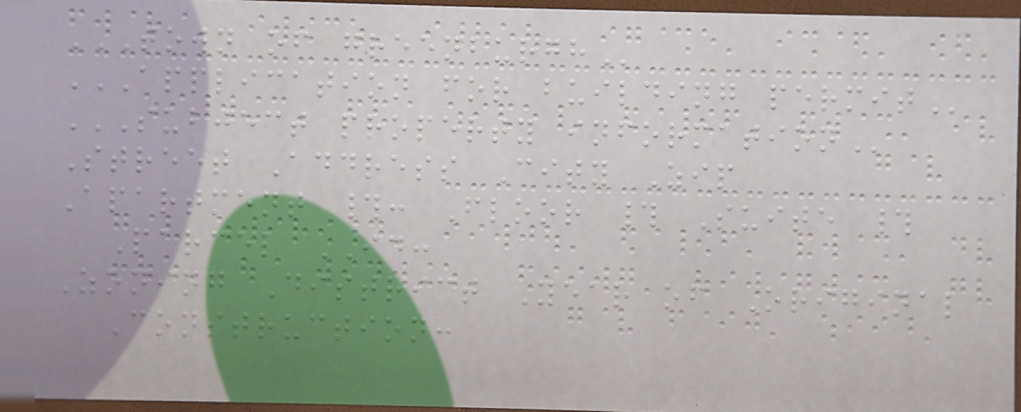TOWN OF GREENBURGH
APPLICATION FOR BUILDING PERMIT
SUBJECT PROPERTY INFORMATION
Street Address City Zip
Apartment #: Floor # Suite #
Parcel ID:
Zoning District Year of Original
Construction:
